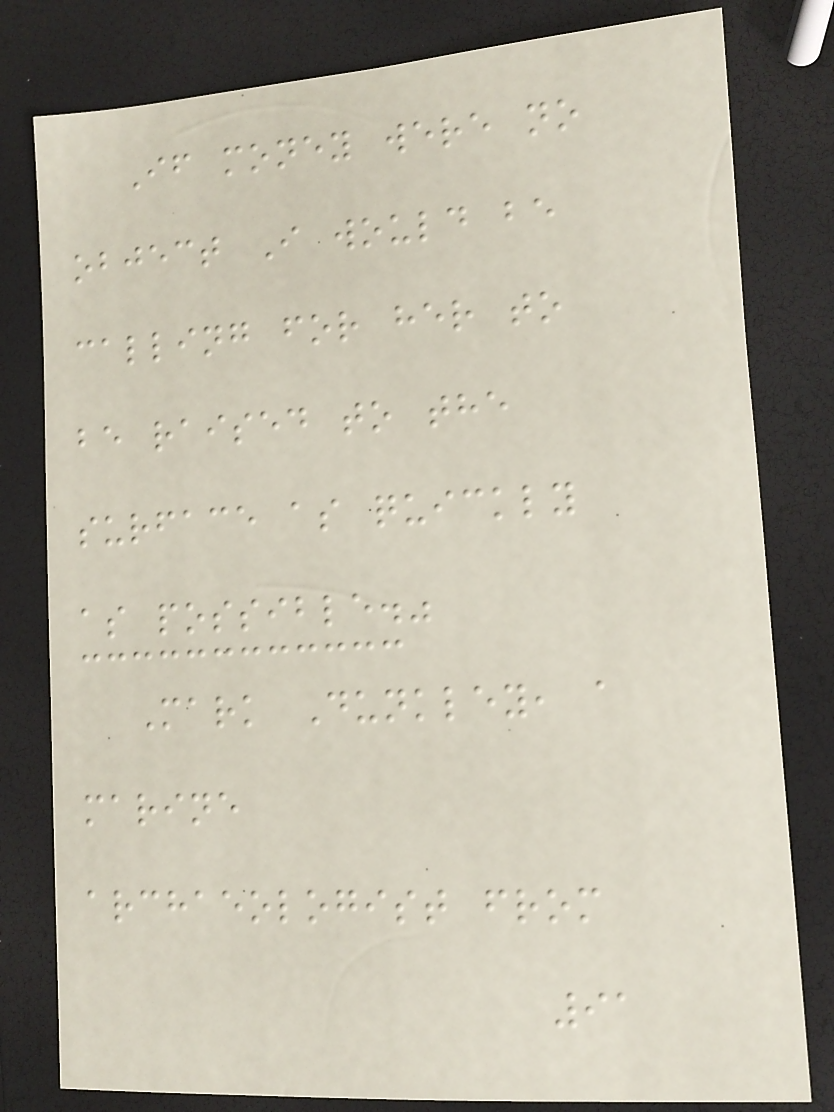If money were no
object I would be
calling for her to
be raised to the
surface as quickly
as possible."
Mark Dunkley, a
marine
archaeologist from
91
